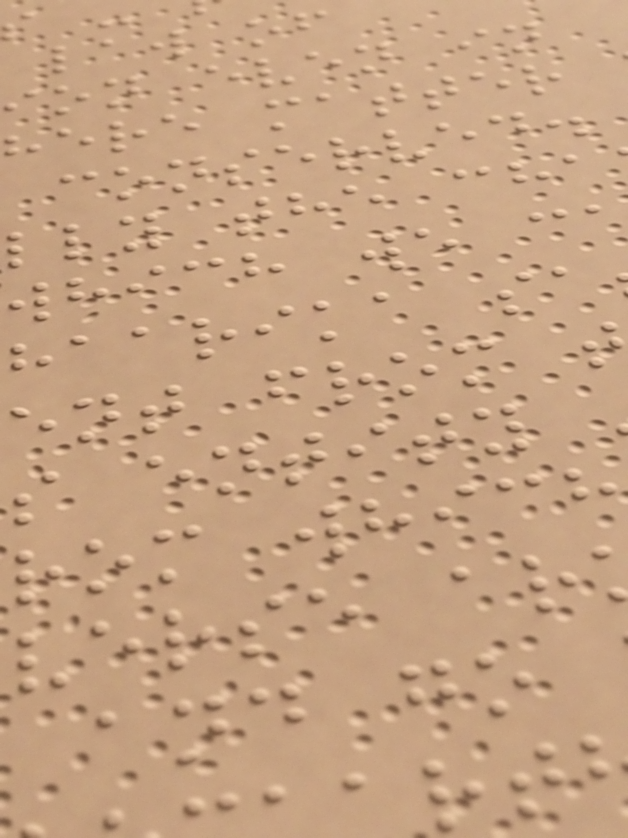law of
ion even in
here matter
conserved.
lly the cha
which we c
haarika sa
ent from
s entity
rom which
verse ar
